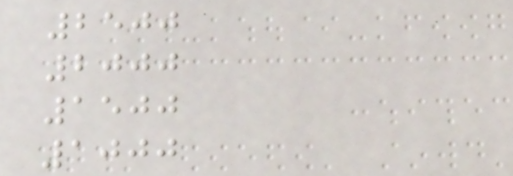2500
2000
1500
1000
